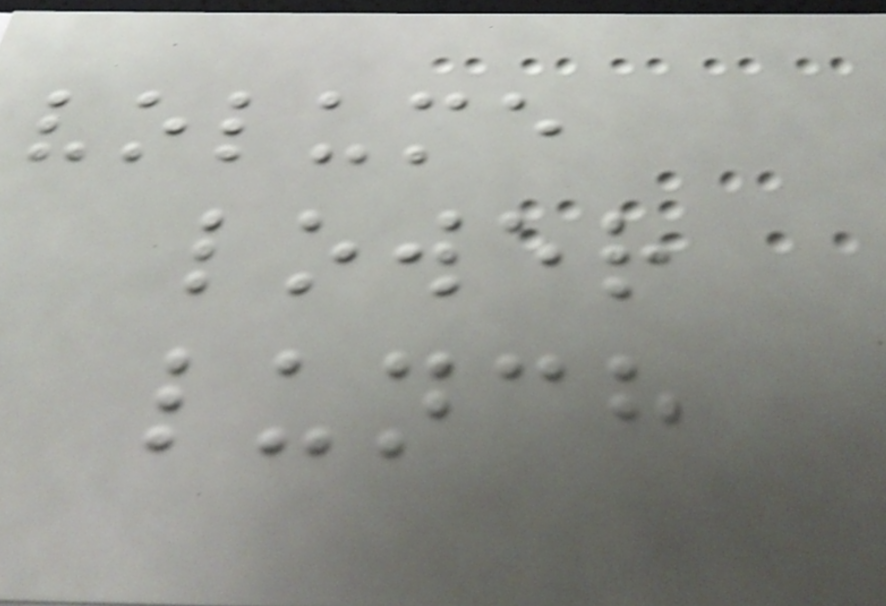volume
lower
lunch
